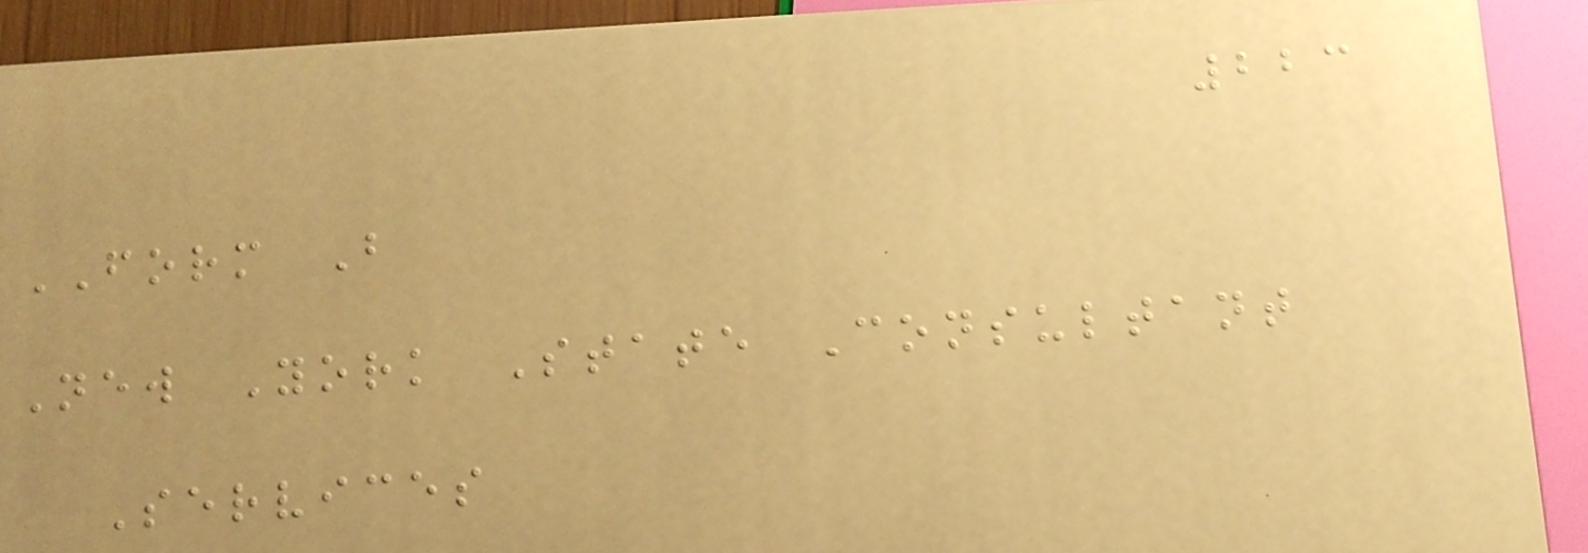223
FORM B
New York State Consultant
Services
